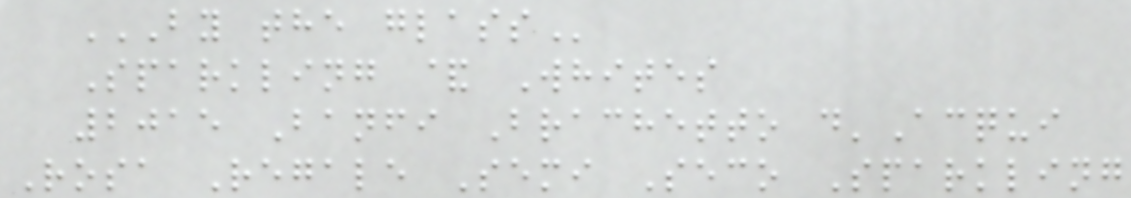BY THE GLASS
Sparkling & Whites
2015 Banfi Brachetto d'Acqui
Rosa Regale Semi Seco Sparkling
